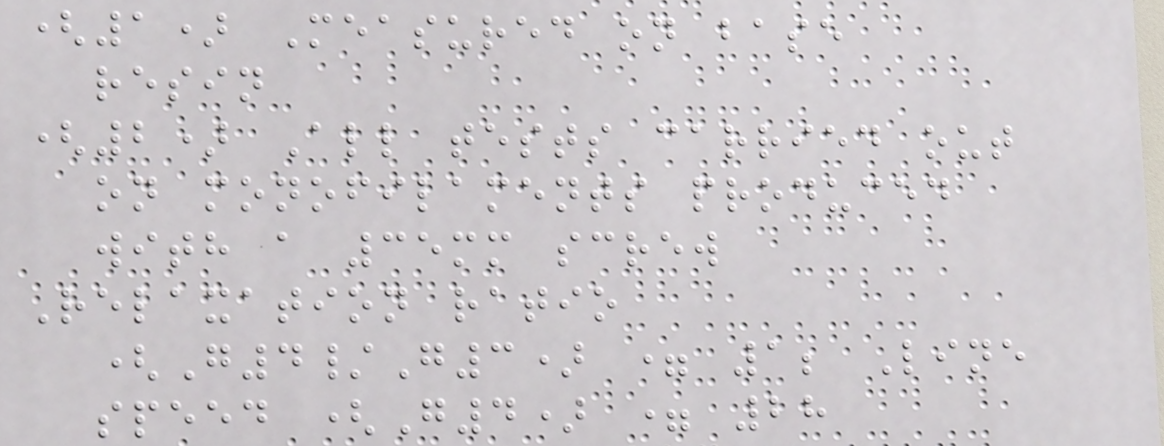(1) Measured on base
resin
(2) All tests carried out
on monofilaments produced
with a 35mm screw
Relaxation ratio
(G4/G3) = 1; Line
speed (G4) = 28
